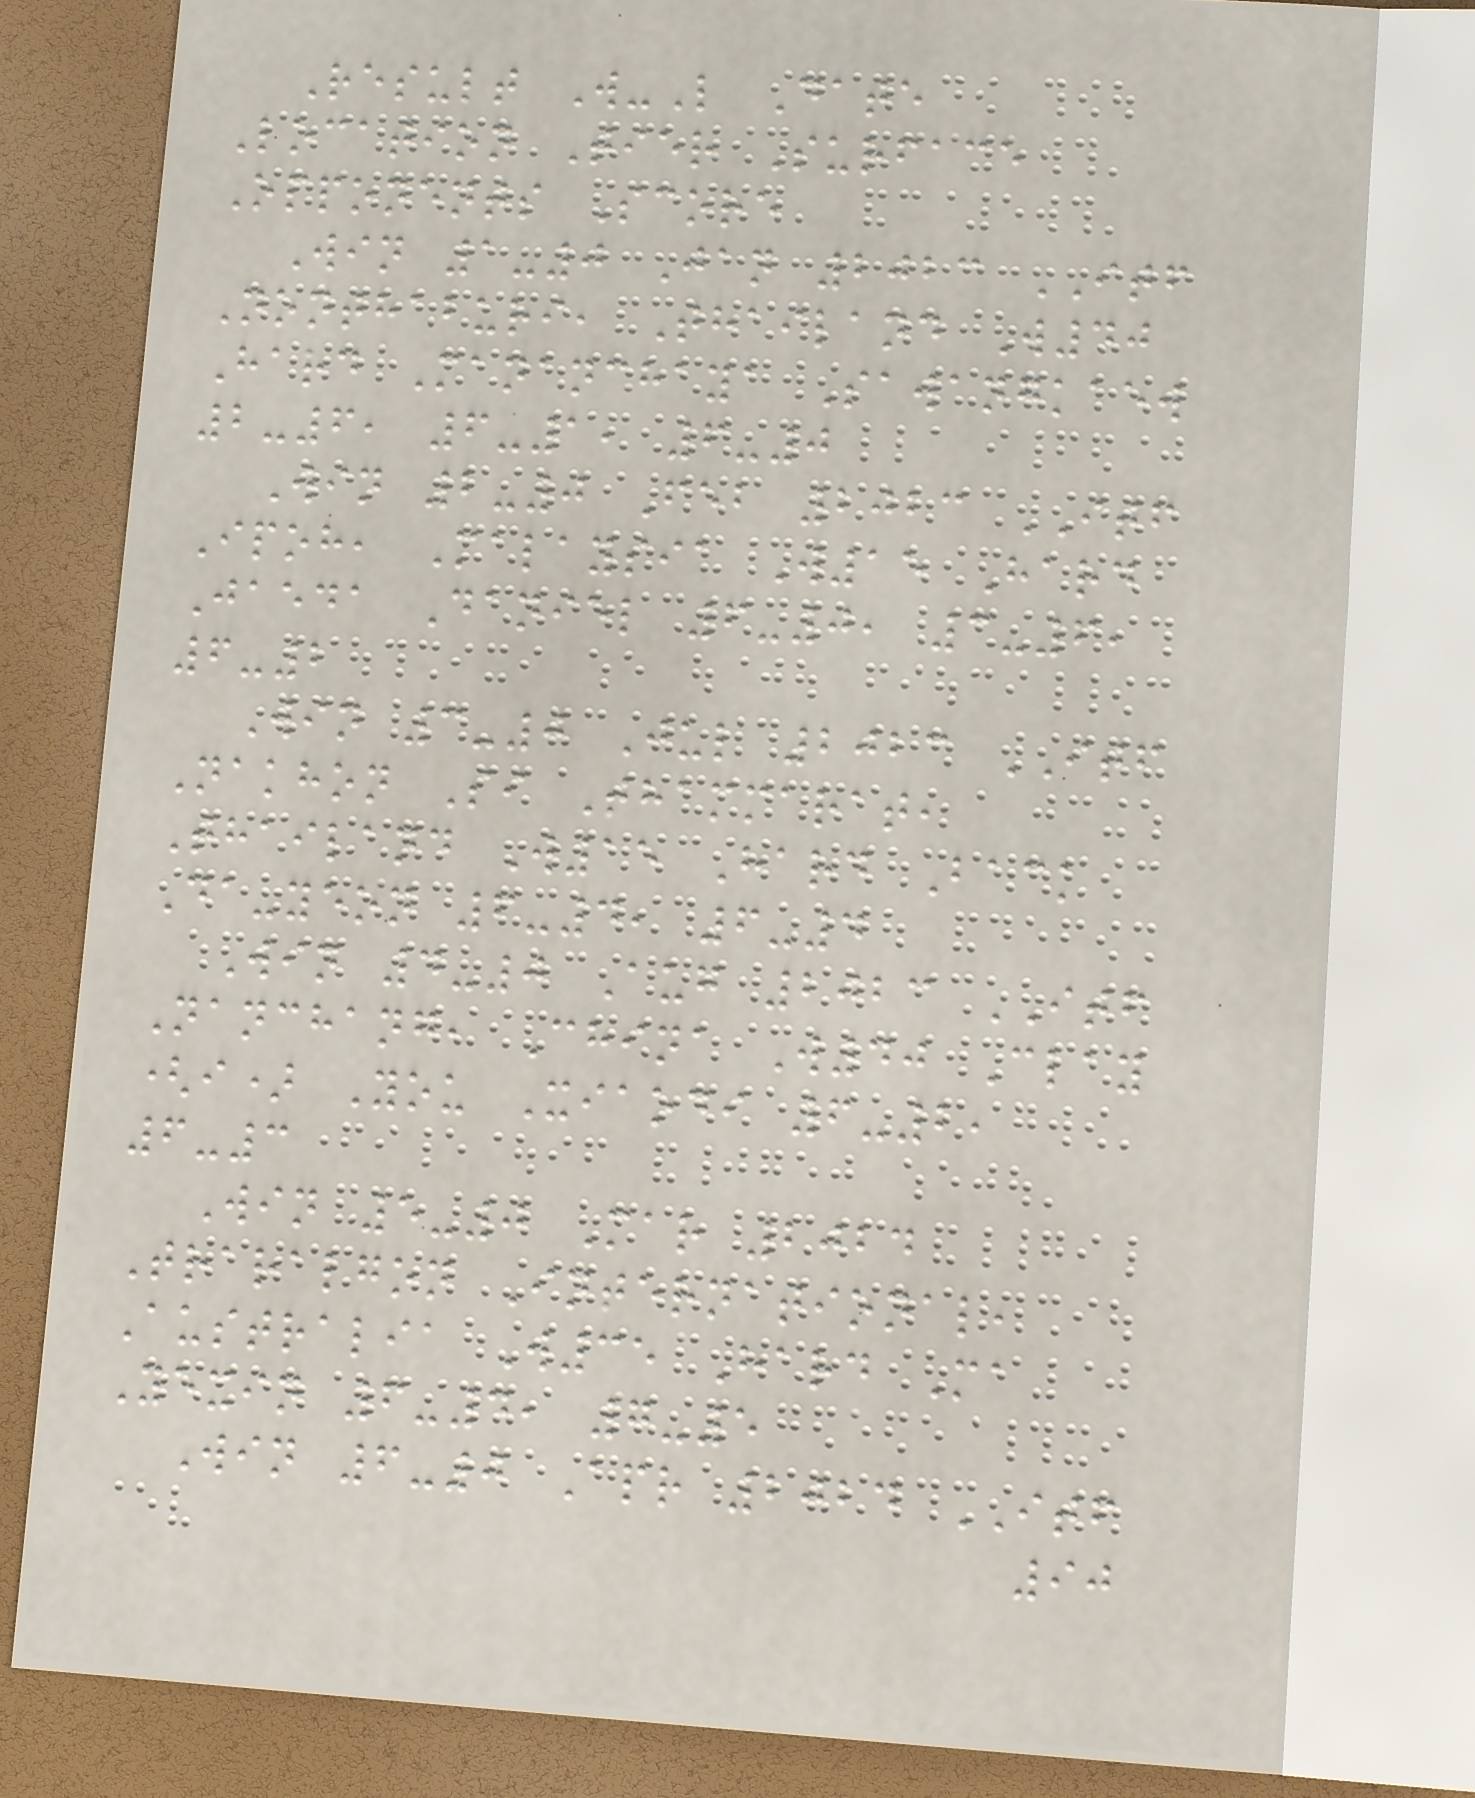Result W-L Date
Location Tier Surface
Opponents Score
Win 1-0 Jan 2023 ITF
Nonthaburi, Thailand W40
Hard Mananchaya Sawangkaew
2-6, 6-1, 6-0
Win 2-0 Feb 2023 ITF
Ipoh, Malaysia W15 Hard
Jaeda Daniel 6-0, 3-6,
6-2
Win 3-0 Jul 2023 ITF
Nakhon Si Thammarat,
Thailand W15 Hard Back
Da-yeon 6-4, 6-4
Win 4-0 Aug 2023 ITF
Nanchang, China W40 Clay
(i) You Xiaodi 6-2,
6-3
Win 5-0 Mar 2024
Traralgon International,
Australia W35 Hard Ma
Yexin 6-4, 7-5
Win 6-0 Apr 2024 ITF
90
